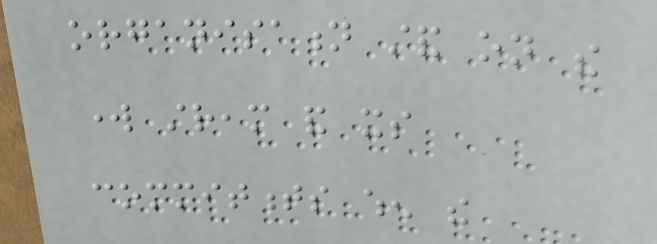organisation stand on the
work stream and its
commitments when the
